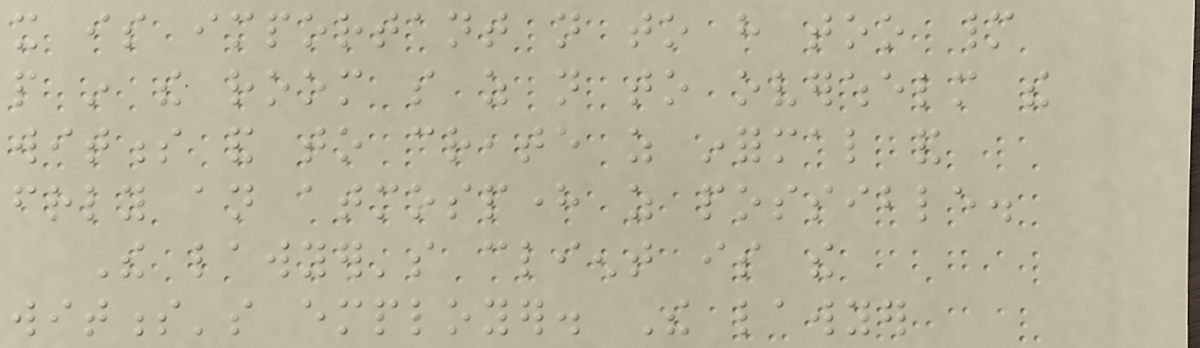it is important not to have too many
people in the room so as not to overwhelm the
witness and to create as informal and
friendly an atmosphere as possible.
The lawyer's client is the
witness's employer. The lawyer
